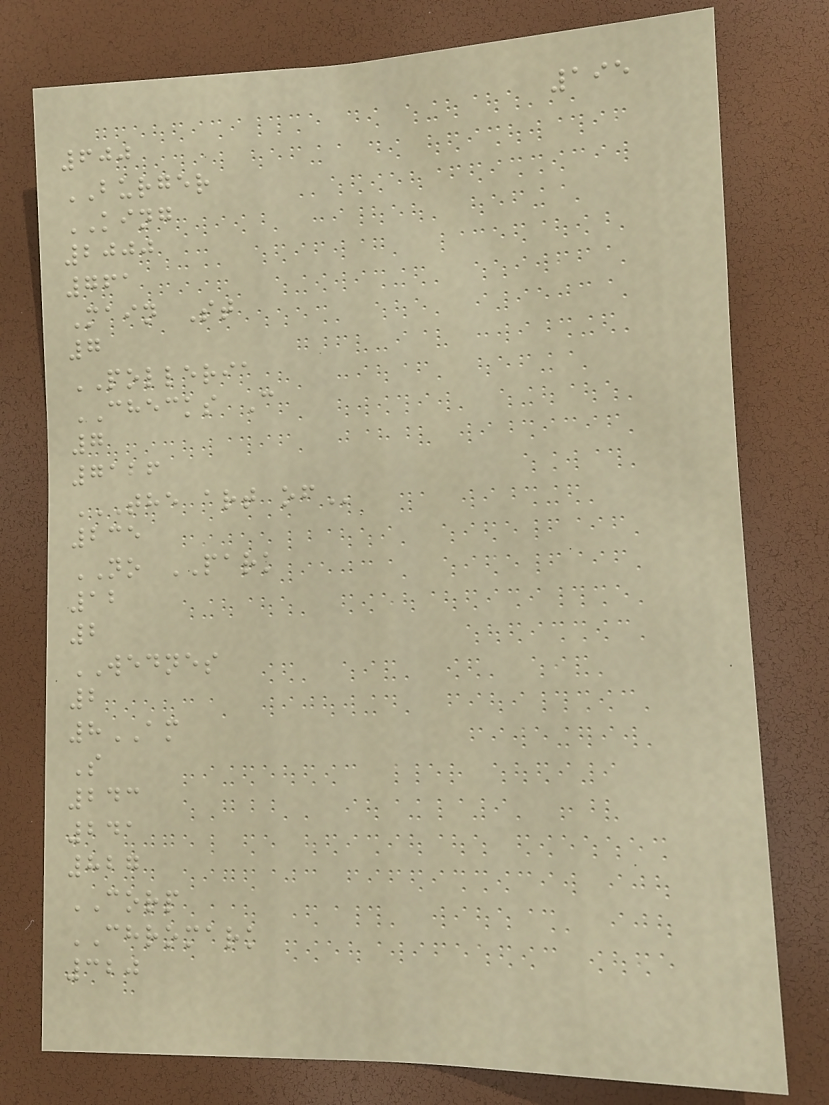195
600
BURGER
KING
2000
761
Main St
7
POLLERIA
CHECKS C
7
7126
THE ART OF
235
NO PARK
12
2
WEDNES
2
8AM
S
243
241
827
CORP
CHROMARK
320
